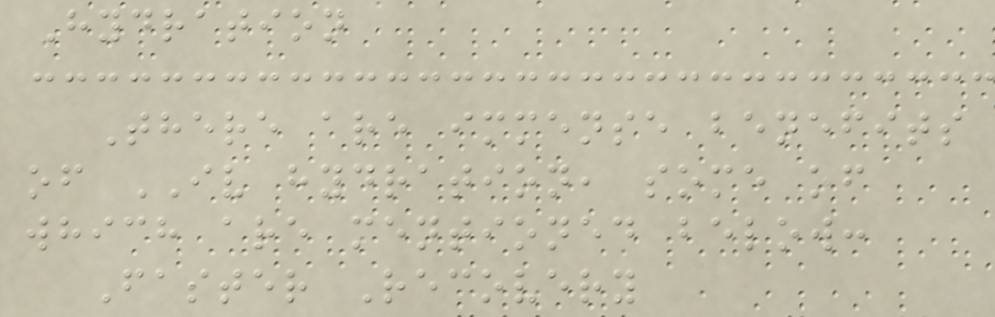Hydration
There are immense benefits
of IV hydration, some of
which are mentioned below:
Faster Recovery
